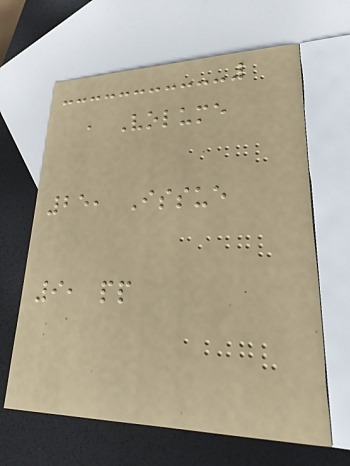, Volume
25, Issue
9, pp
